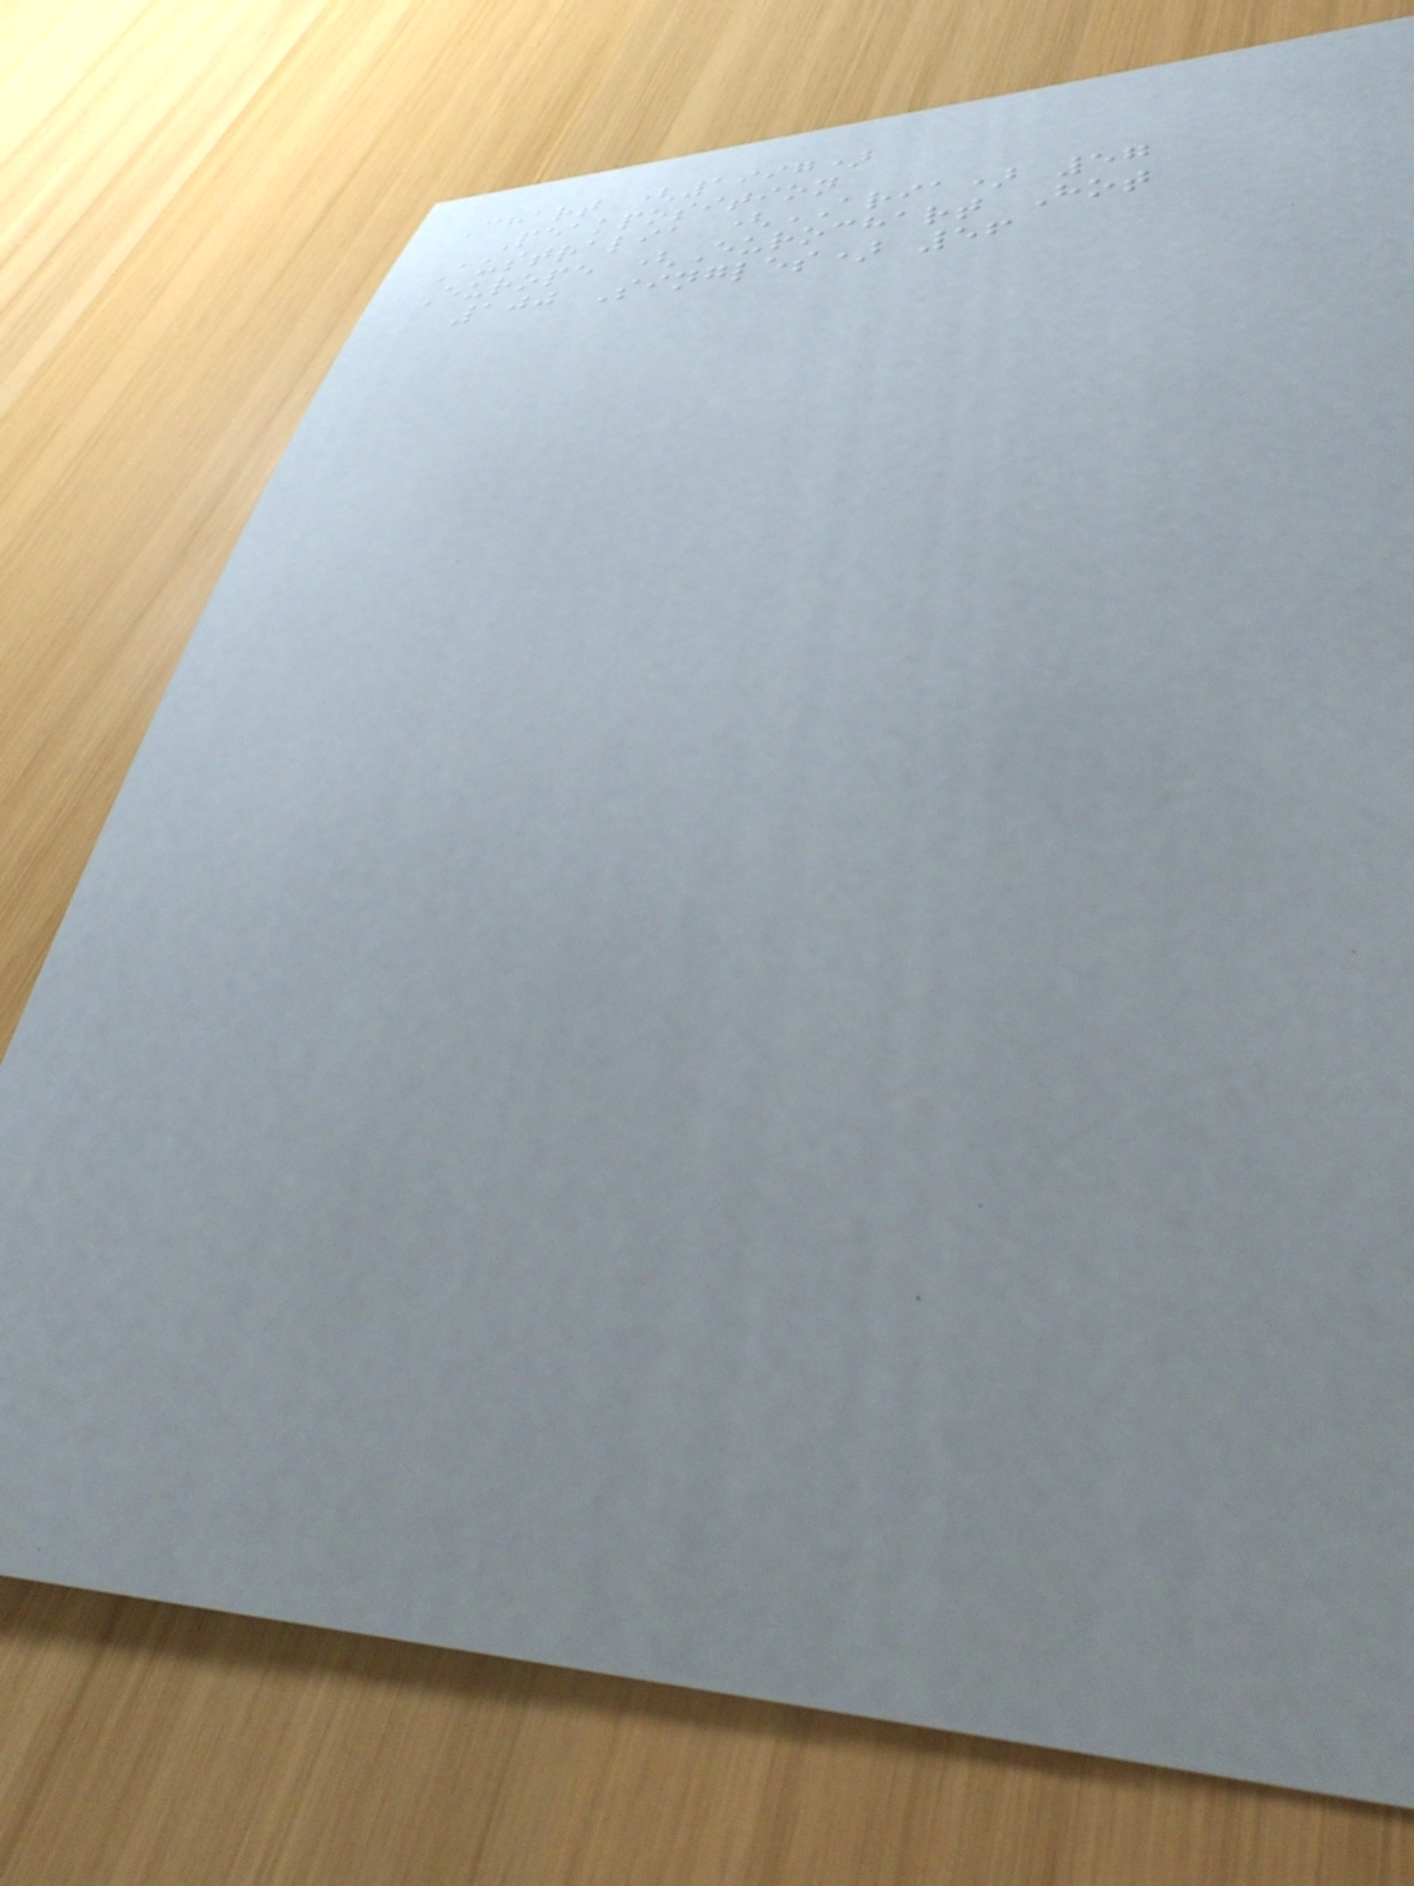Chart (1997)
Peakposition
Australia (ARIA) 57
Europe (Eurochart Hot
100 Singles) 56
